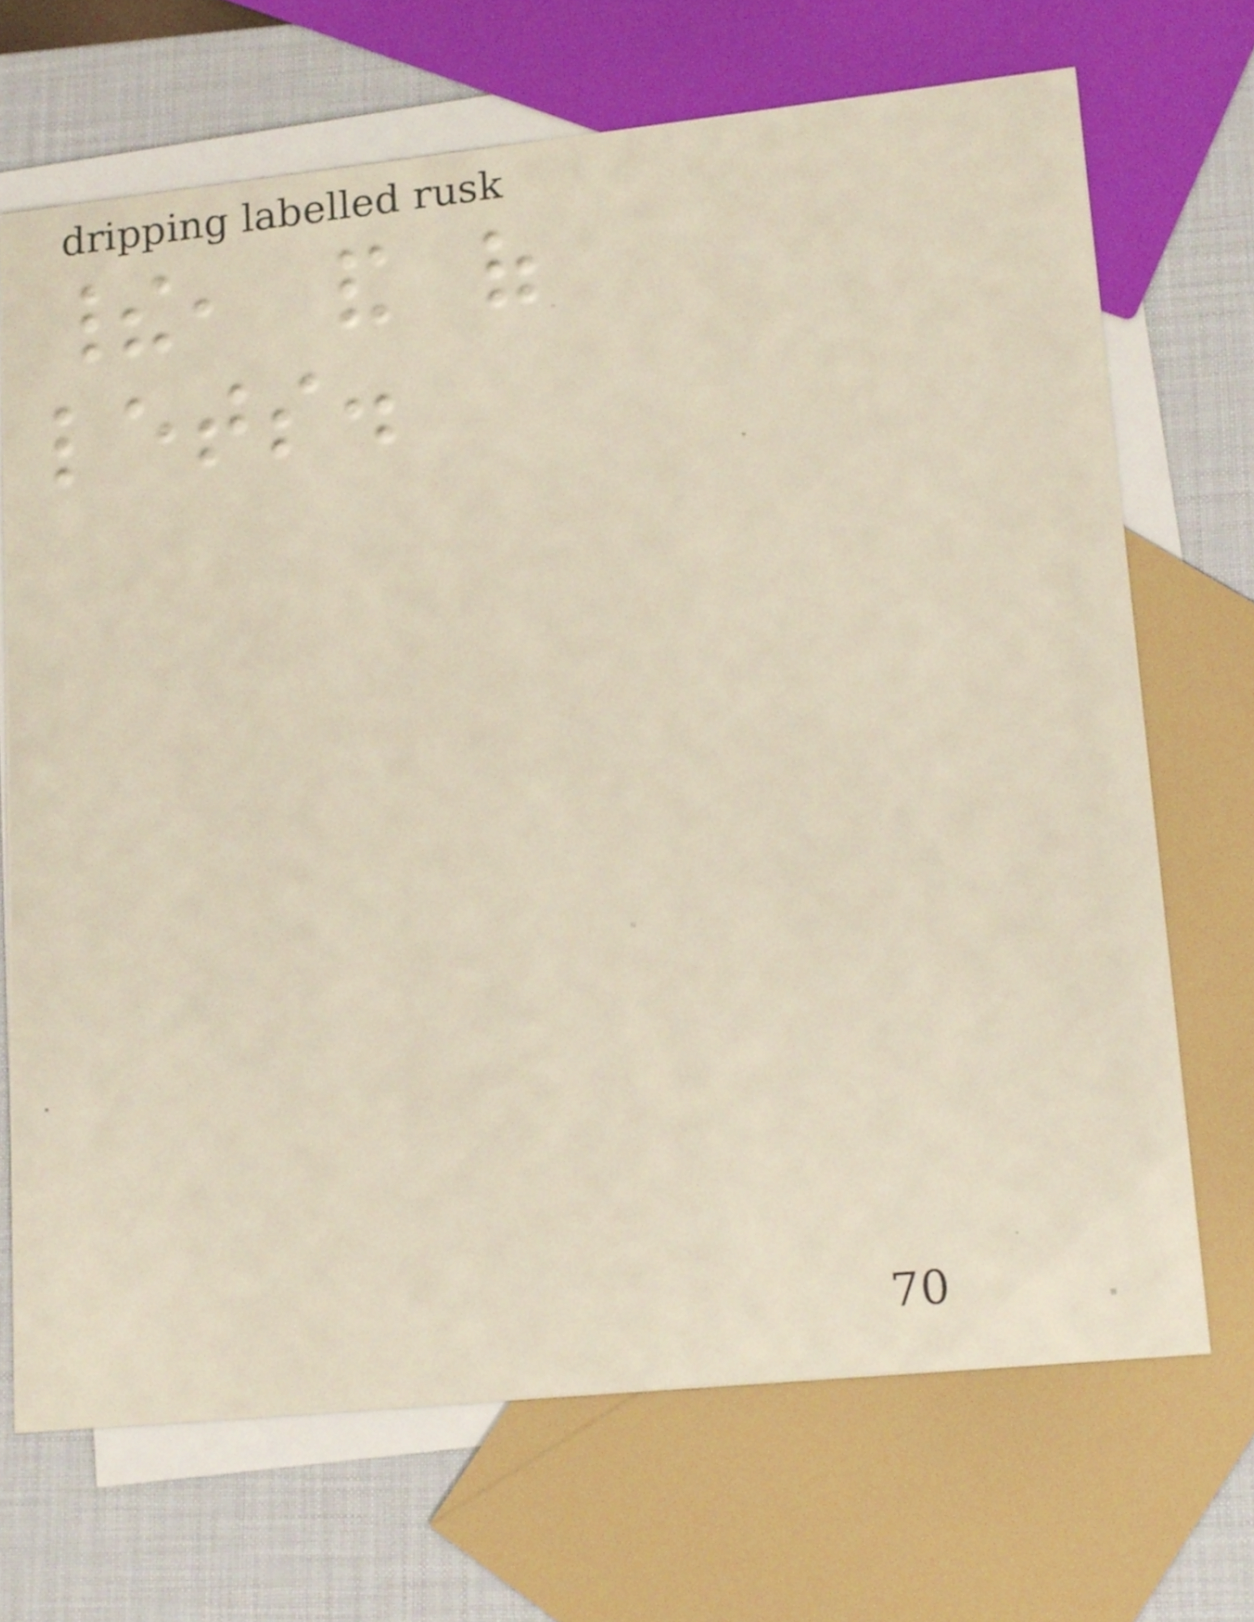their, and of
lets.
